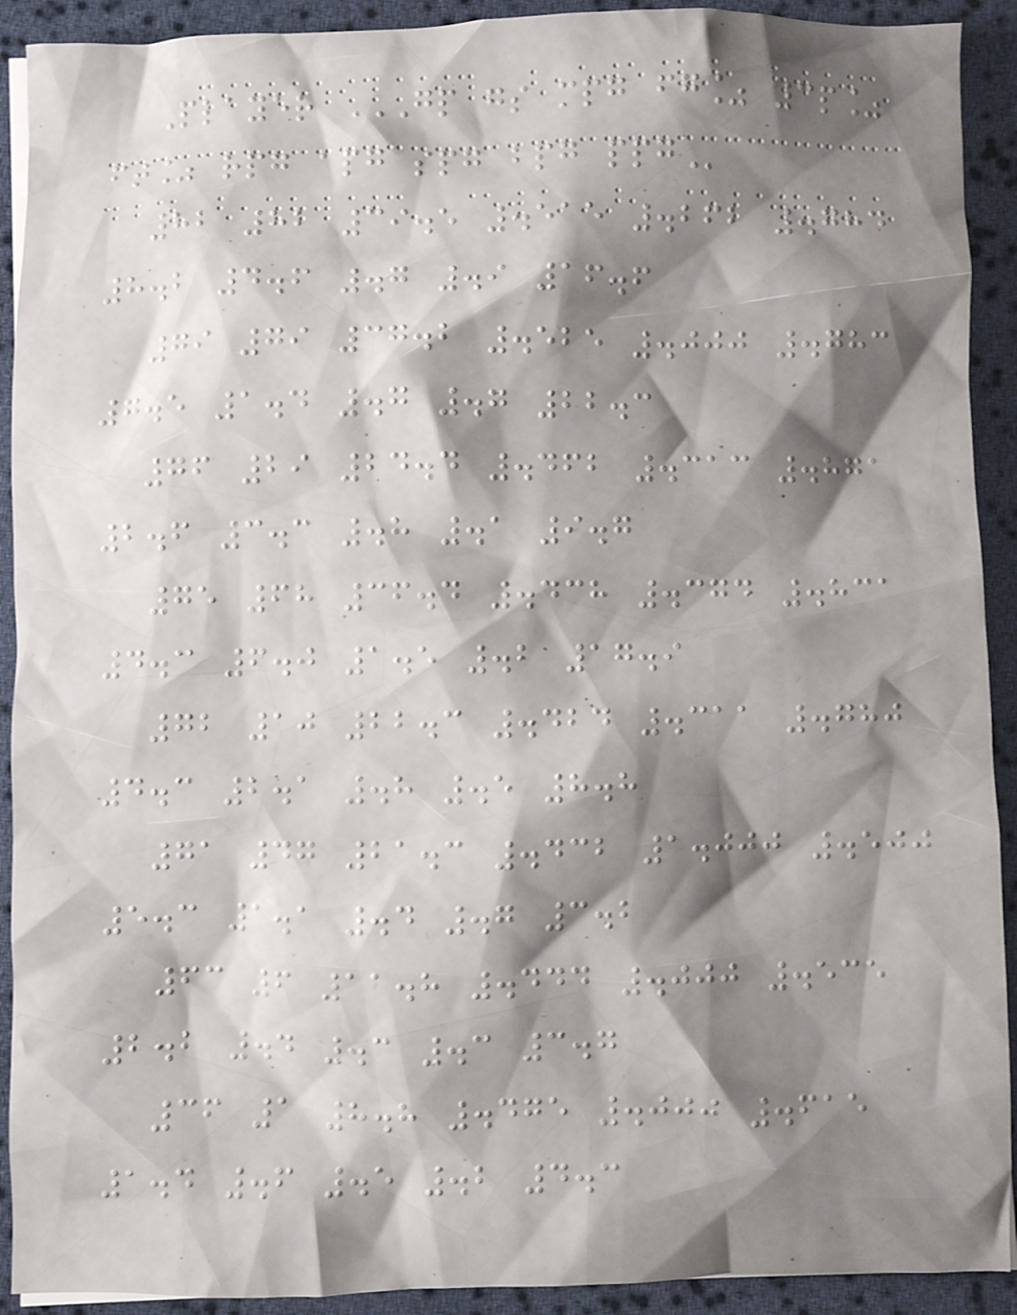Player GP GS MPG FG% 3P%
FT% RPG APG SPG BPG PPG
82 82 39.5 .515 .262 .784
8.2 4.6 .7 .9 16.6
79 79 37.2 .525 .000 .783
7.5 1.4 .7 .7 22.3
76 29 24.4 .462 .313 .871
2.6 3.3 .8 .1 9.7
75 68 36.4 .438 .374 .831
4.3 6.0 1.5 .2 17.9
72 10 22.3 .424 .311 .780
4.3 2.1 .8 .5 8.8
71 47 21.3 .432 1.000 .500
5.3 1.1 .4 .7 3.2
63 6 11.8 .444 .000 .535
2.2 .4 .3 .3 3.7
36 1 8.8 .475 .000 .615
1.4 .6 .5 .2 4.3
